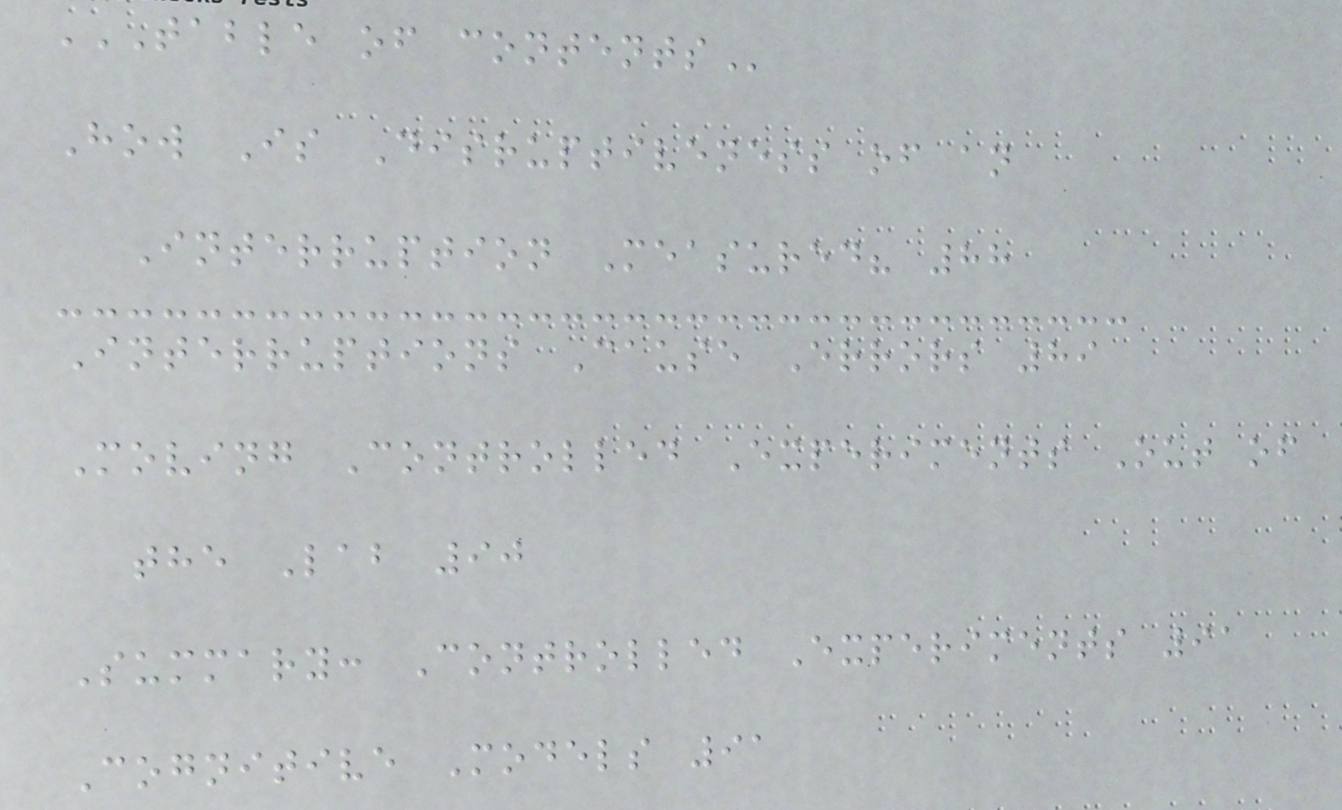TABLE OF CONTENTS
How Is Disruptiveness of an
Interruption Measured? 88
Interruptions Cause Errors 89
Moving Controlled Experiments Out of
the Lab 90
Summary: Controlled Experiments 91
Cognitive Models 91
